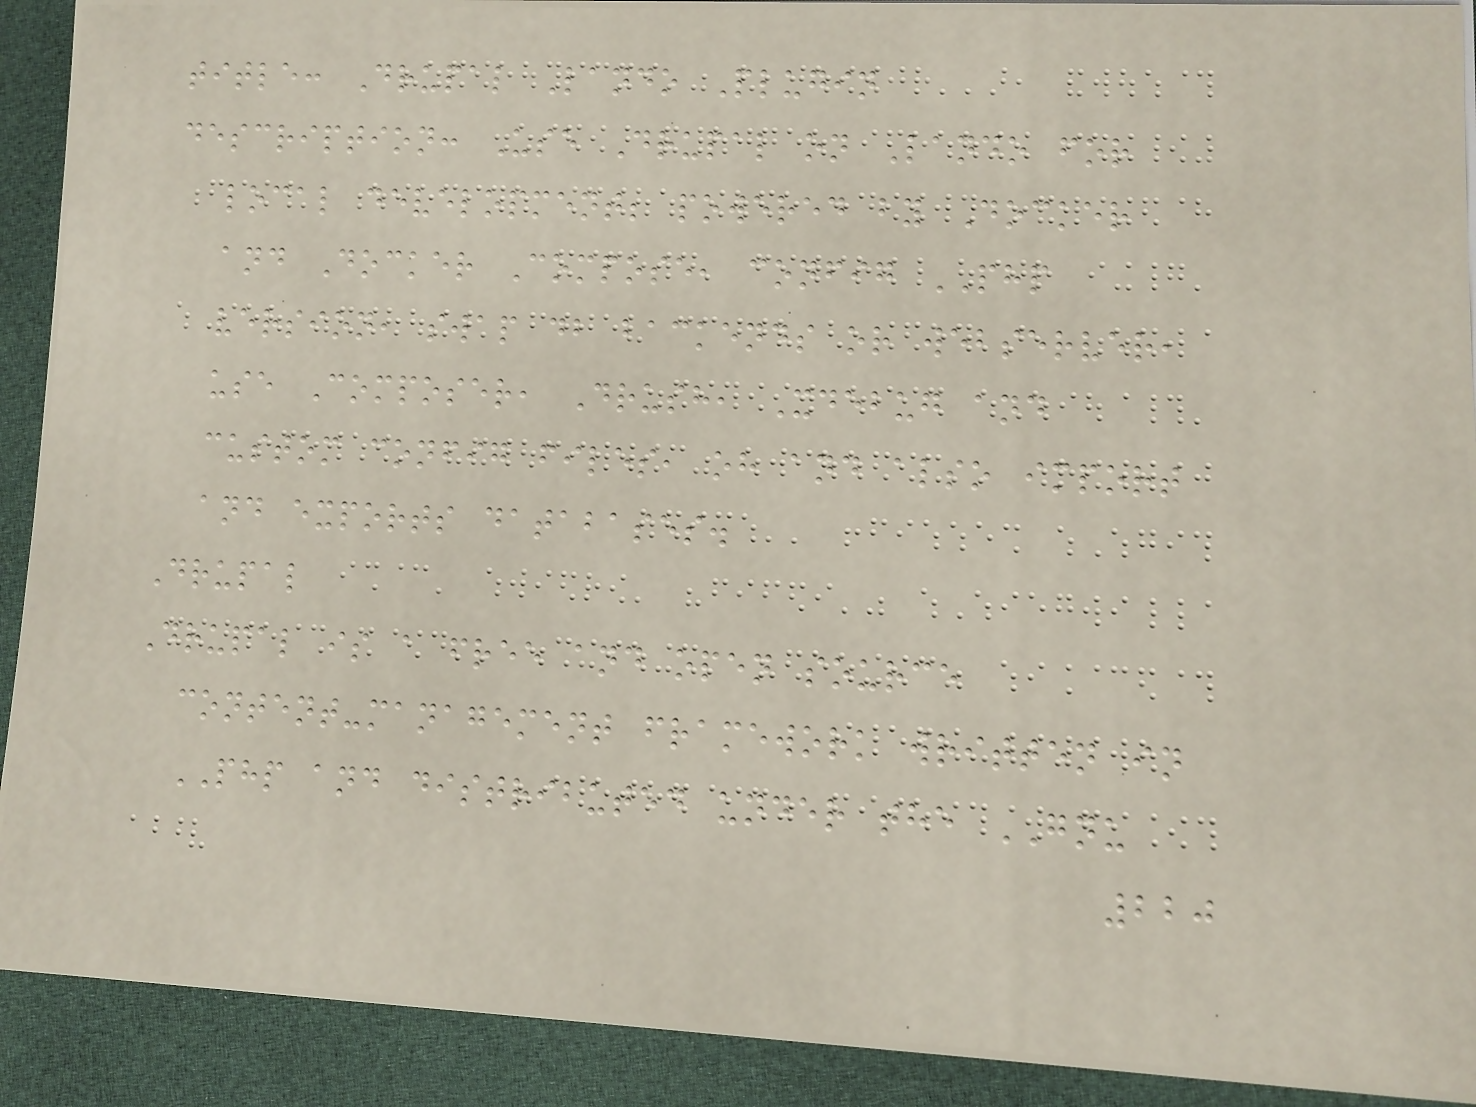title: Drupal Lando Plugin
description: Use Drupal on Lando for
local development; powered by Docker
and Docker Compose, config PHP
version, swap db backends or webserver,
use Composer, Drush, Xdebug and
custom config files, oh and also import
and exports databases.
Drupal
Drupal is a free and open source
content-management framework written in
PHP and distributed under the GNU
220
